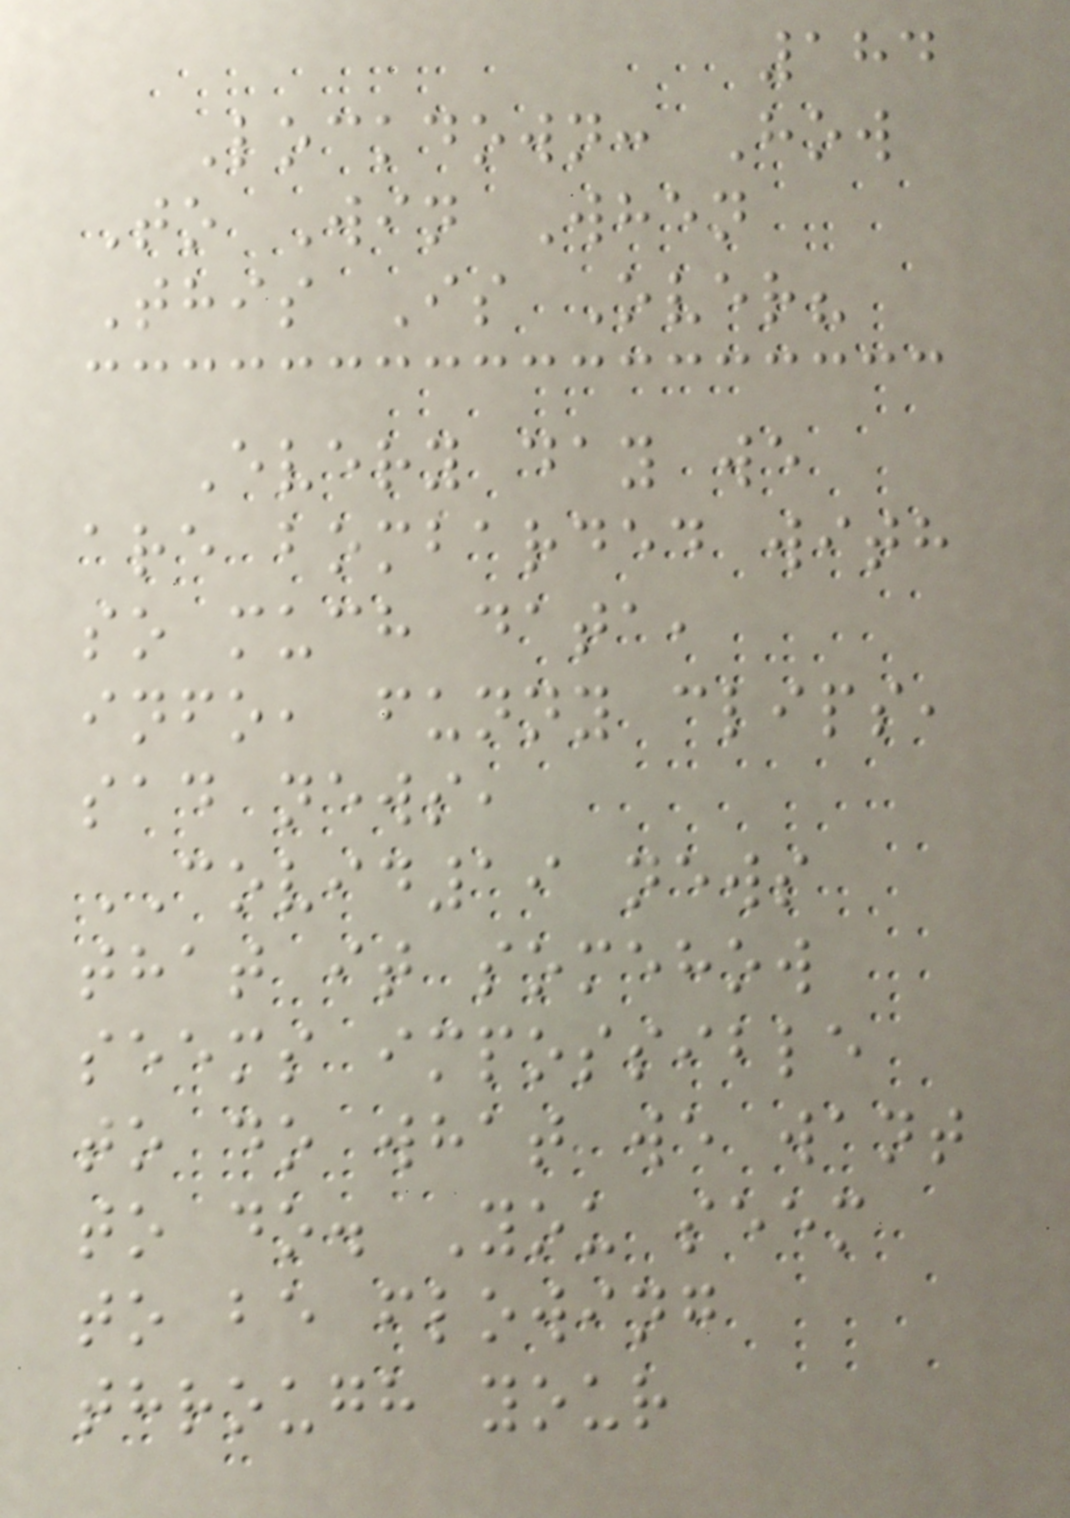184
Lockdown: How
To Win When
This Is Over?
Every day we
are bombarded with
so much data,
info, funny clips,
sad news,
COVID19 news
that it somehow
seems impossible
to do what we want
to do. You seem
to be flowing
through your
